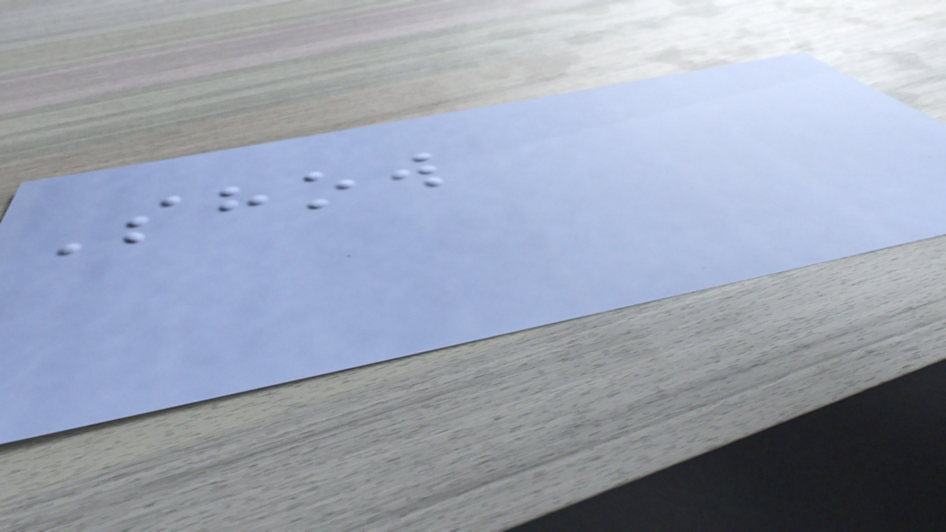Show
